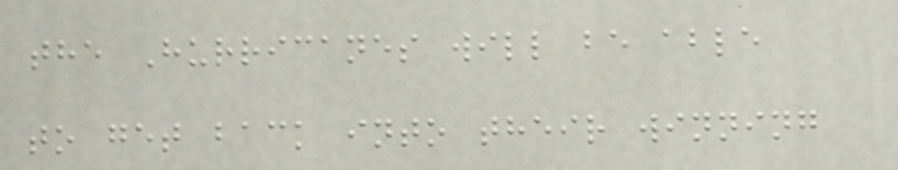the Hurricanes will be able
to get back into their winning
